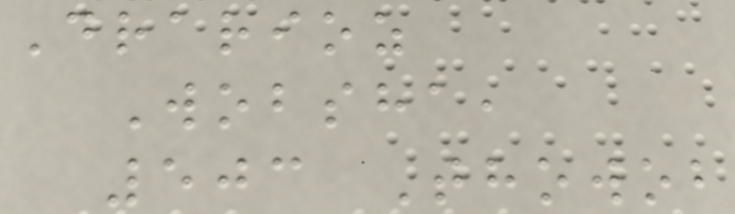Drarioz
Wobsha,
503 Thowob
